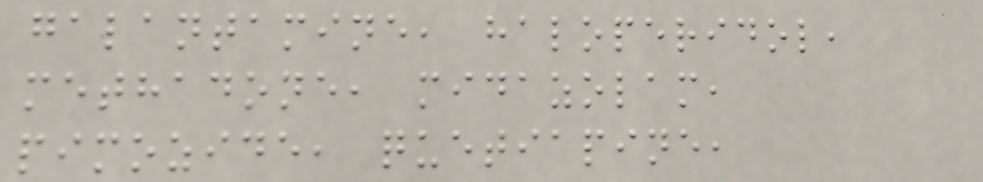galantamine, haloperidol,
methadone, midazolam,
pimozide, quetiapine,
